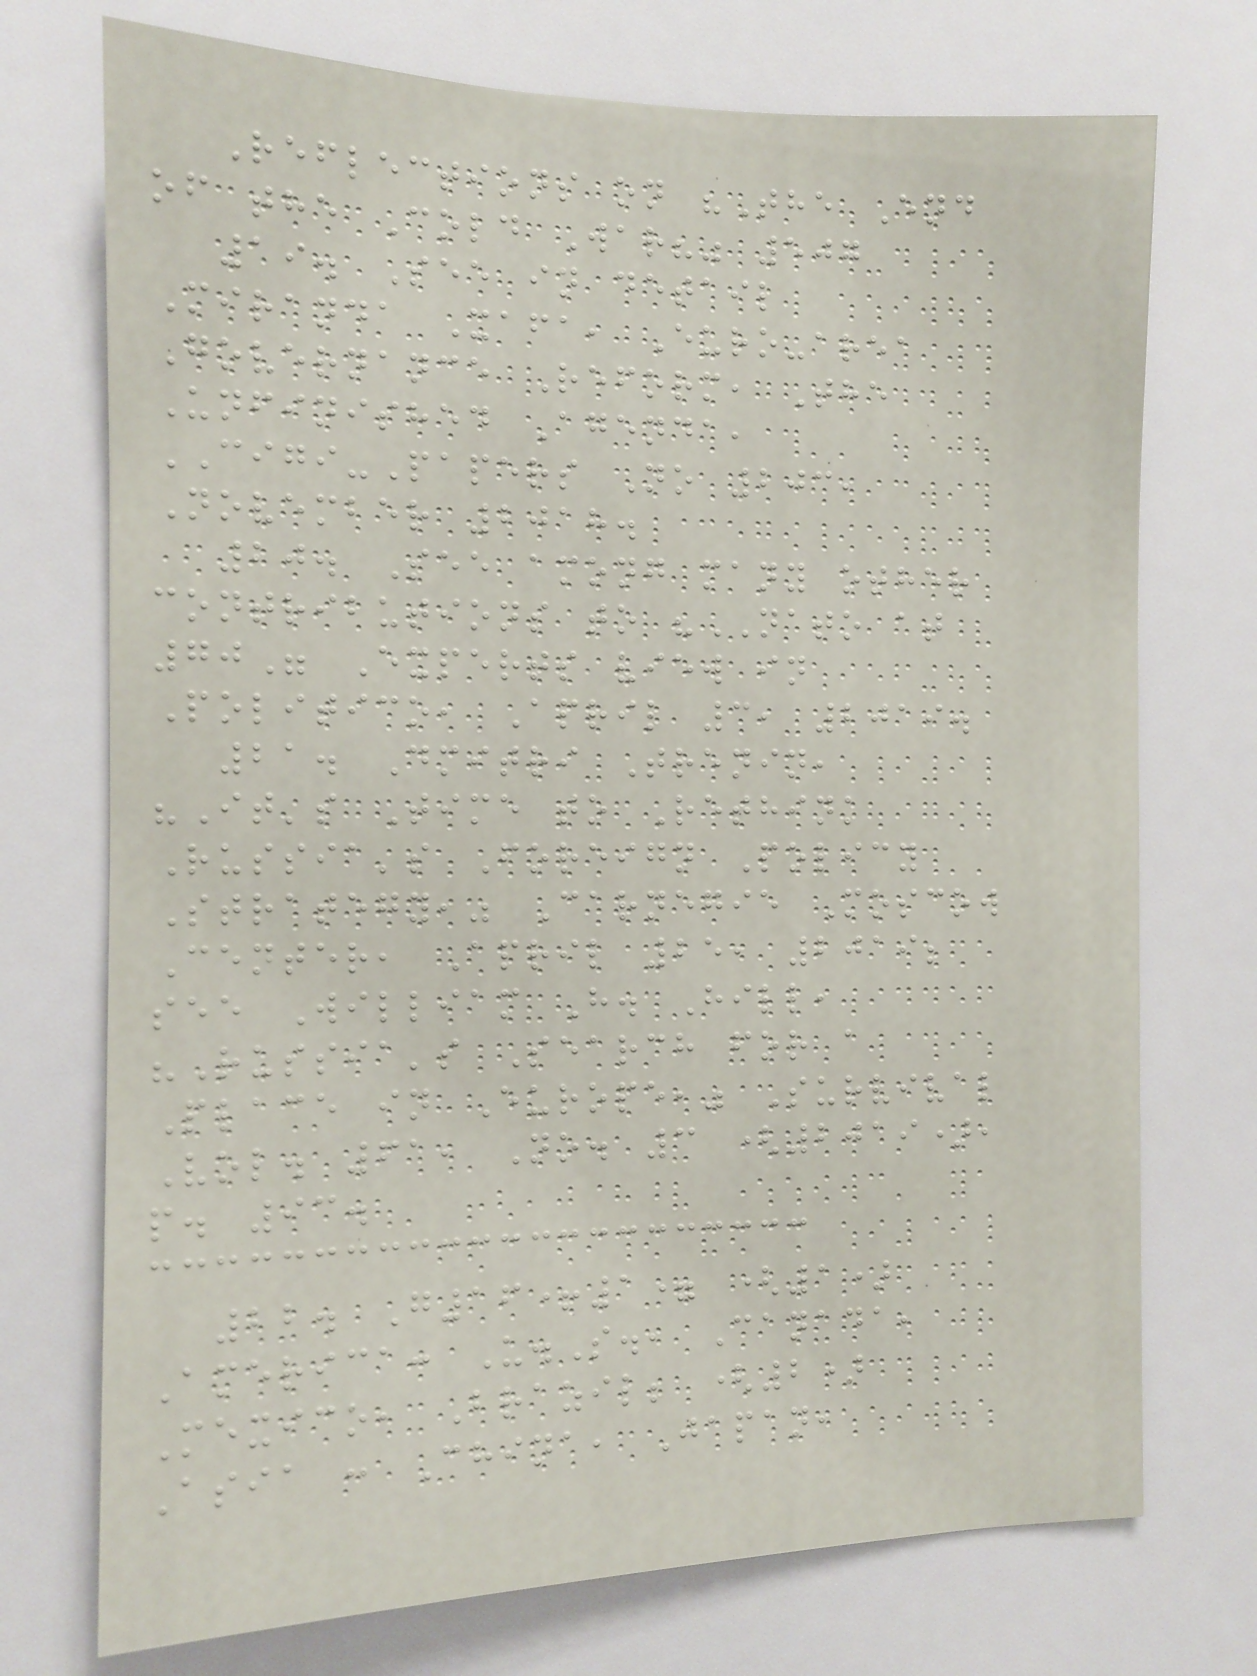Reflections on "The End
of the Cold War?" 507
19. See in detail
Miranda Xafa, Euro-area
Governance Reform, The
Unfinished Agenda,
CIGI-Papers No 203,
November 2018.
20. See among many other
contributions to "NATO at
70" Experts view in
Politico, April 3, 2019.
21. Dmitri Trenin,
"It's Time to Rethink
Russia's Foreign Policy
Strategy," Carnegie Moscow
Center, April 25, 2019;
see William H. Hill,
"Russia's Search for a
Place in Europe," Survival
Vol. 61, No. 3 (2019),
p. 93.
22. G16+1= (1)
America: U.S., Canada,
Mexico, Brazil; (2)
Asia : China, Japan,
